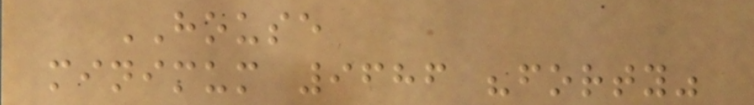HOUSE
minimum 9686 "forty"
